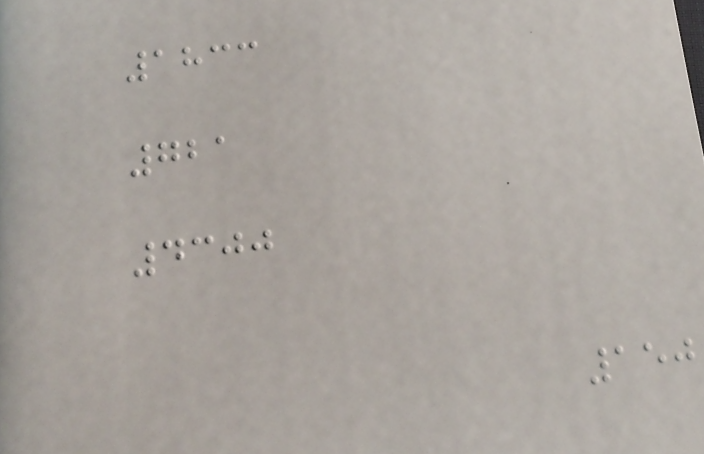1833
721
4300
150
